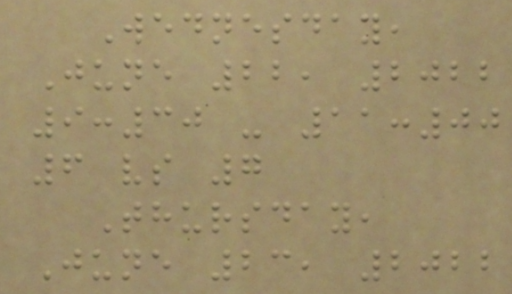Wednesday,
June 22, 2022
9:30 - 11:00
6 vs 7
Thursday,
June 23, 2022
